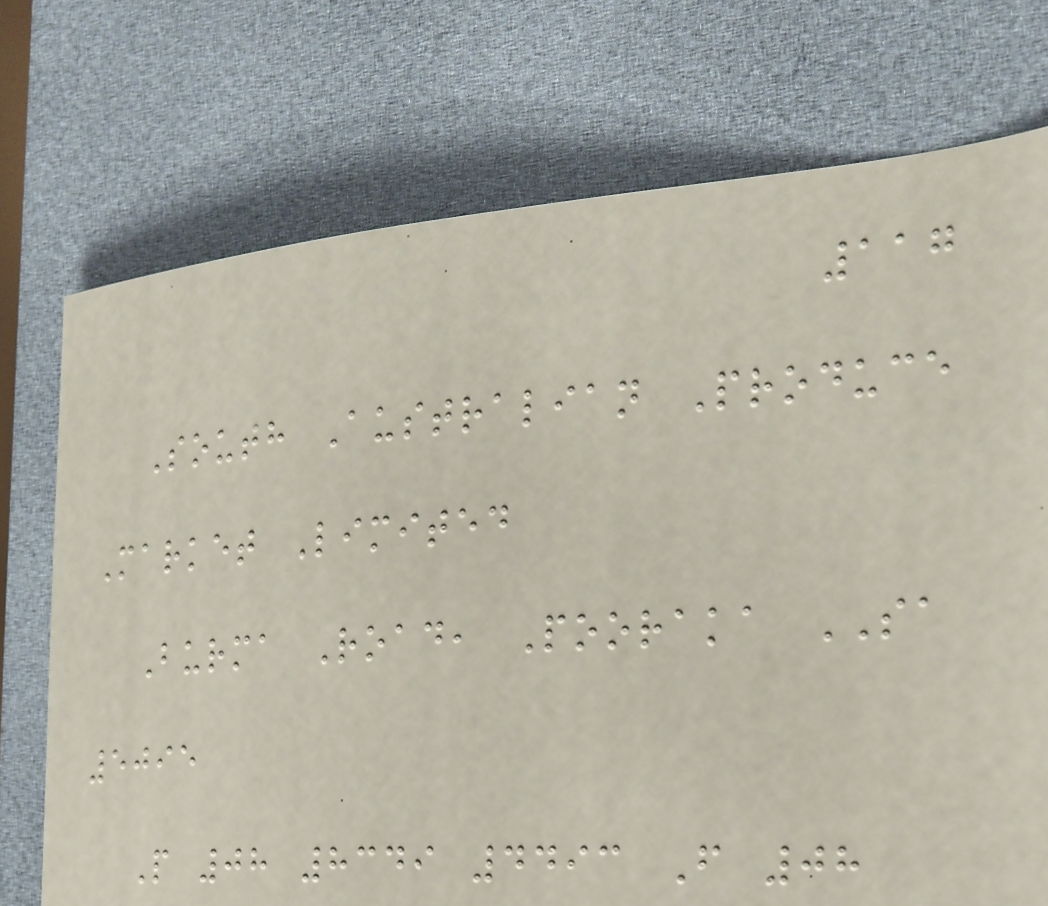117
South Australian Produce
Market Limited
Burma Road, Pooraka SA
5095
P 08 8349 4493 F 08
